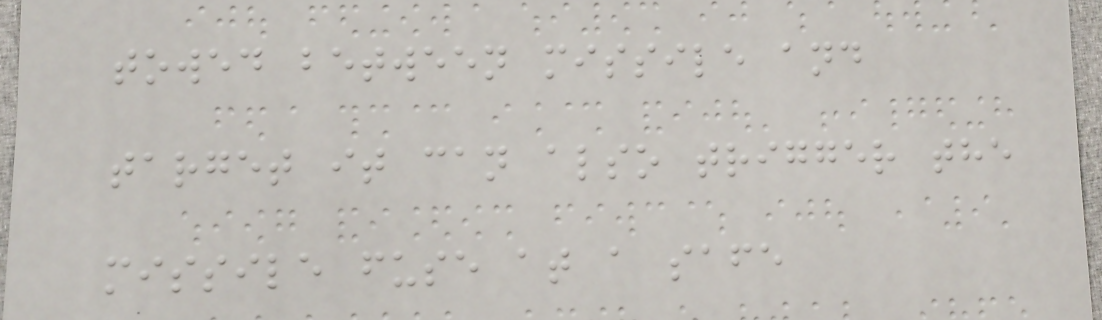towed between missile and
target it can also trigger the
missile fuse at a safe
